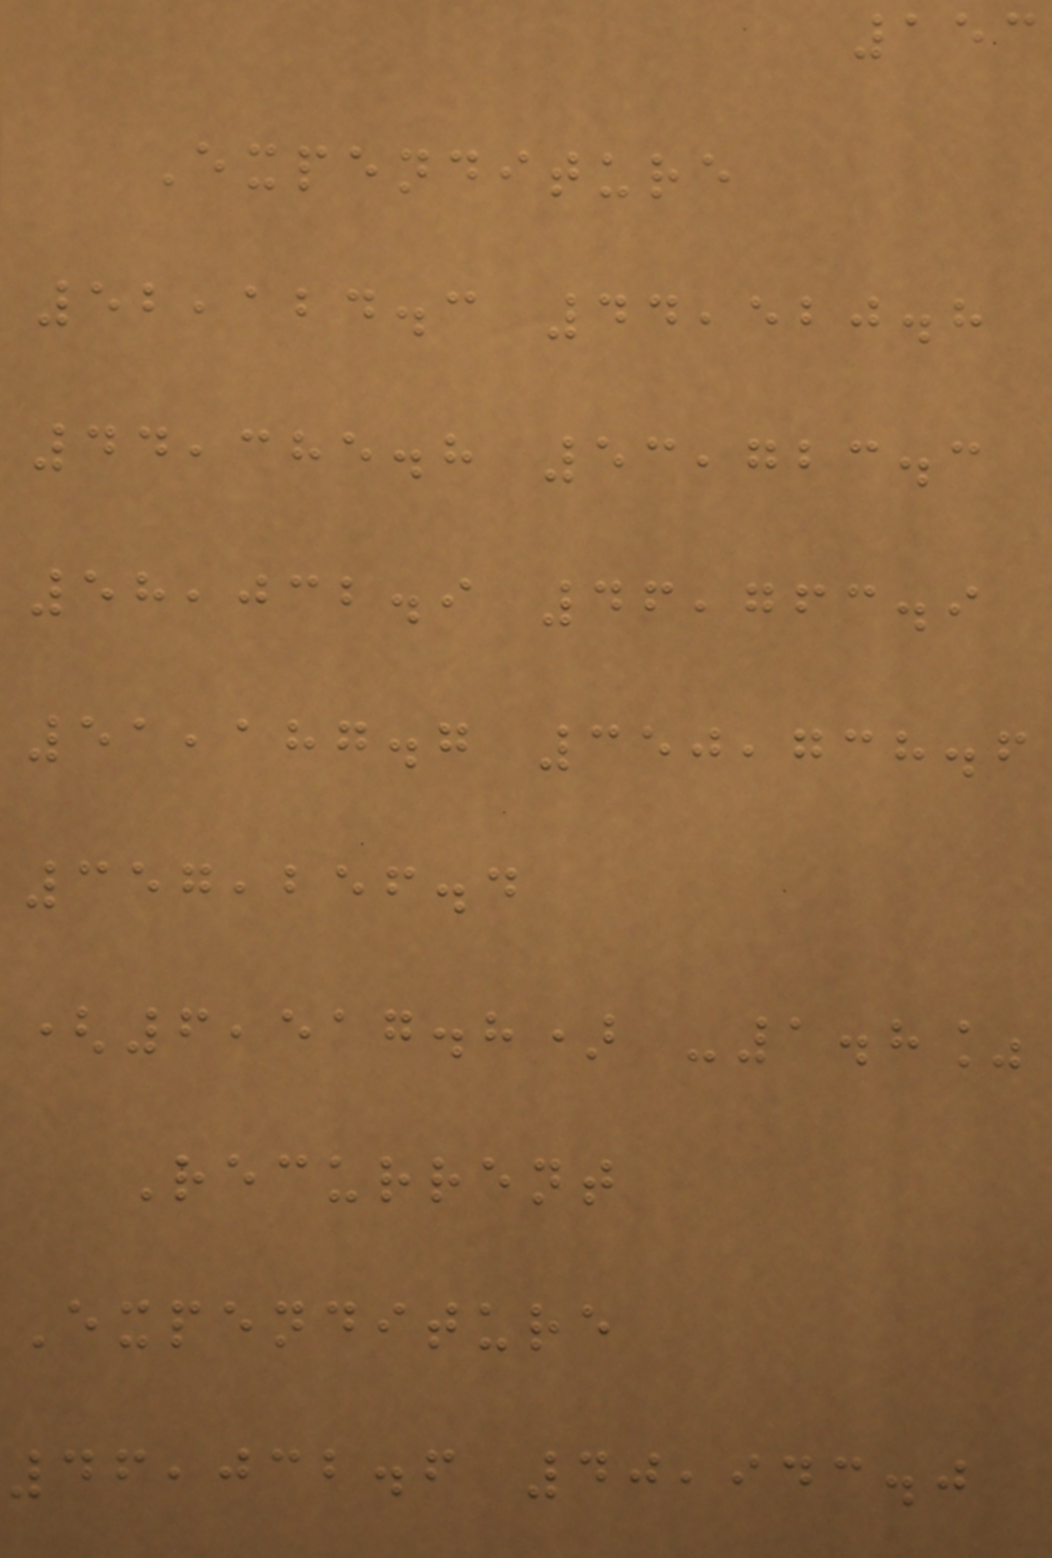153
Expenditure
52,124.3 44,520.8
44,385.8 53,723.3
58,032.9 46,763.9
51,187.7 350,738.6
357,256.4
(6,517.8) -1.8%
Recurrent
Expenditure
46,032.6 40,943.0
